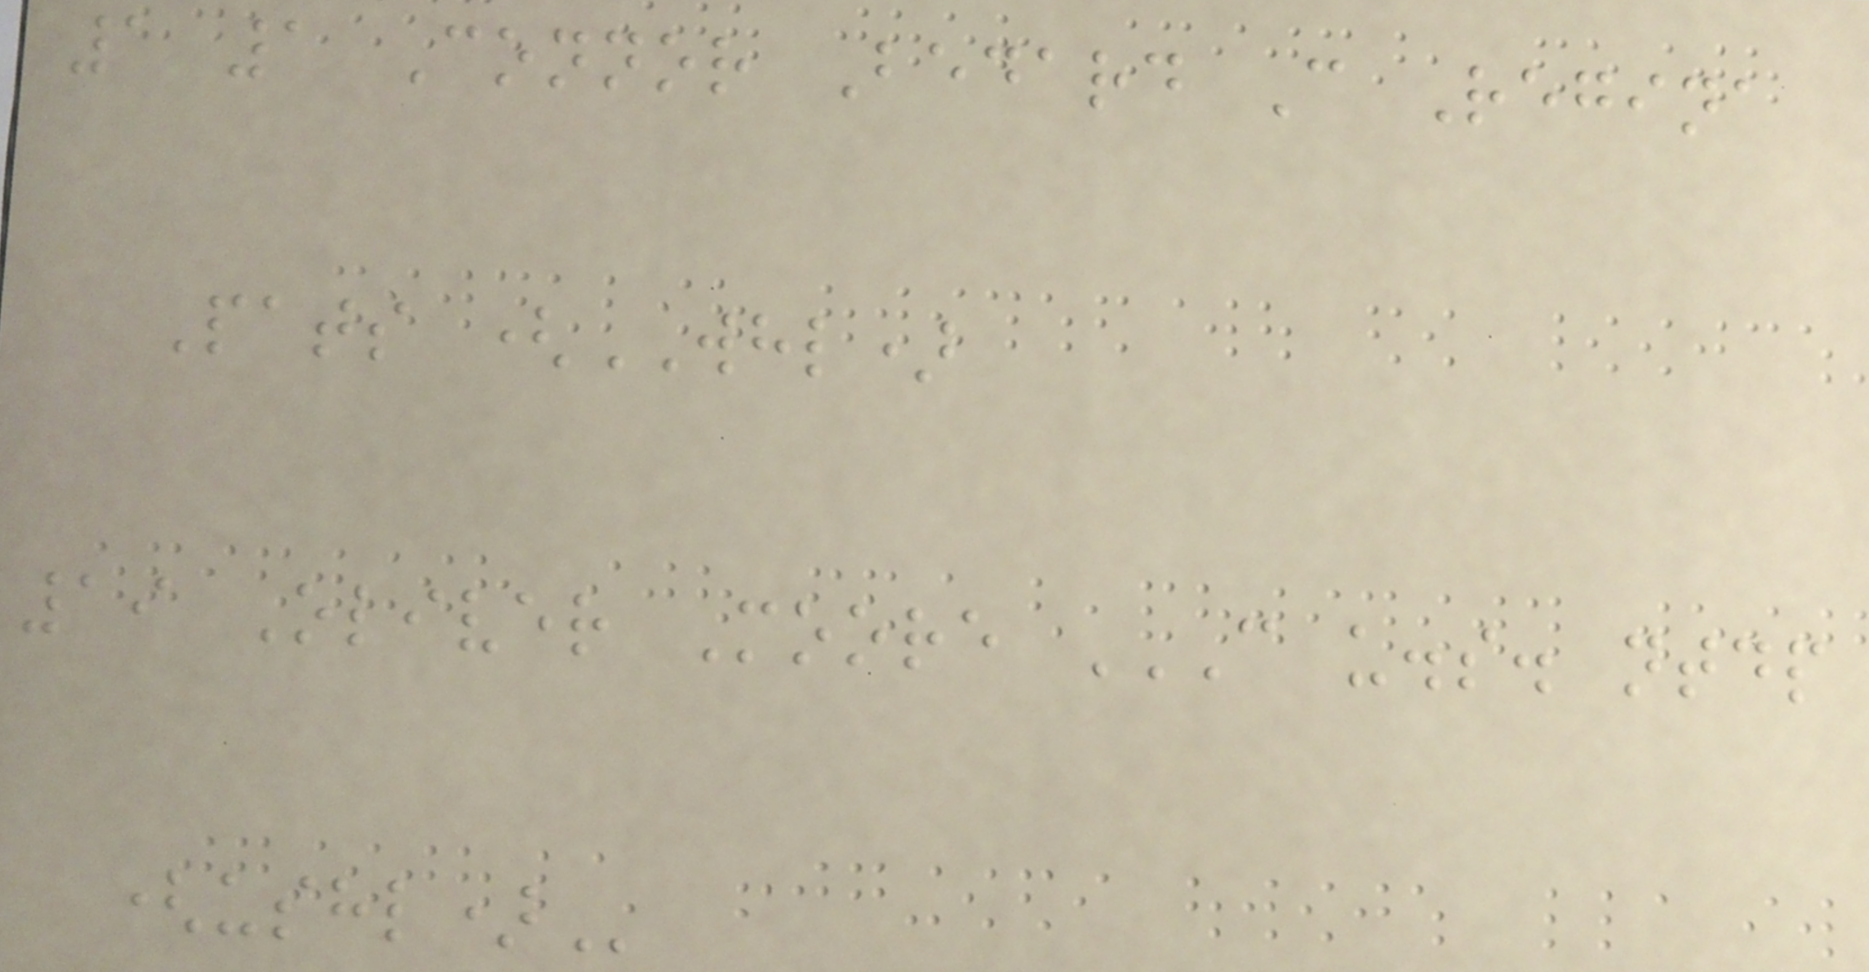1 1 Connor Bedard C Regina
Pats (WHL)
19 Oliver Moore C U.S. NTDP
(USHL)
